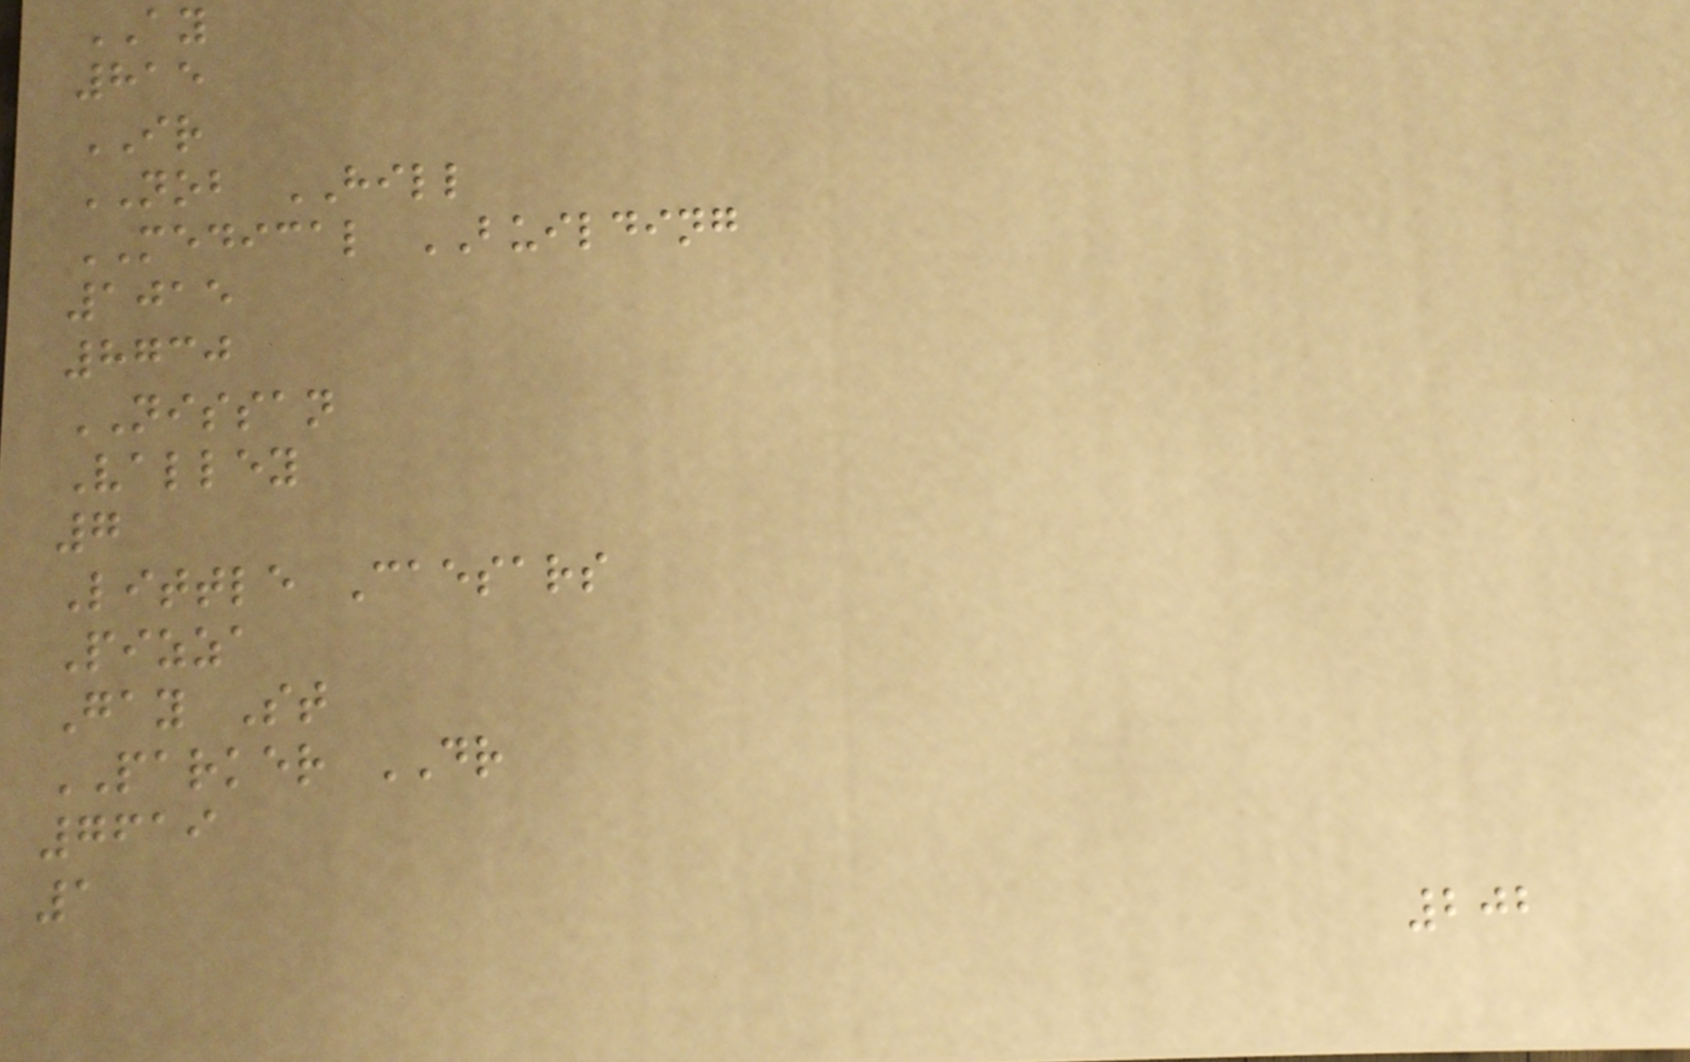AY
815
IR
NOB HILL
MEDICAL BUILDING
1015
8730
NISSAN
Valley
7
Little Caesars
Pizza
Gay St
PARKER DR
7619
1
202
